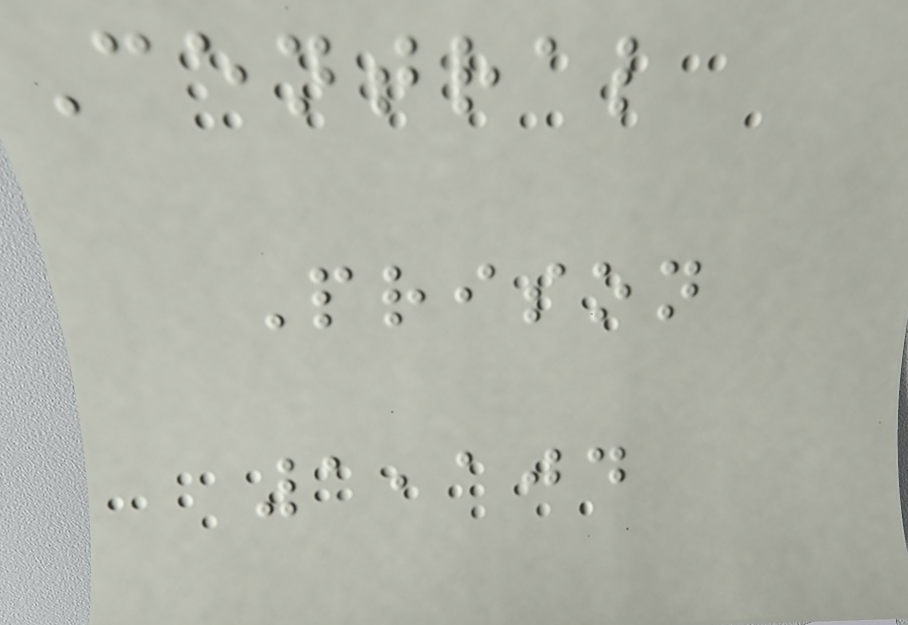Central
Prison
1,104
